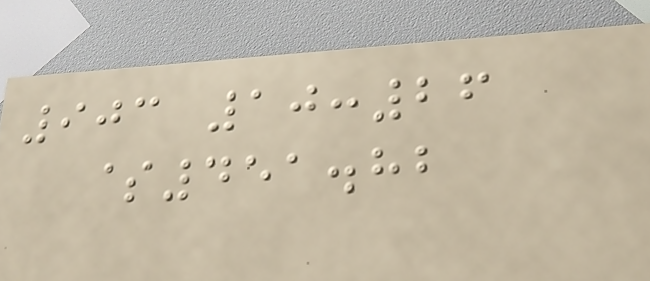903 10:26
$451.82
